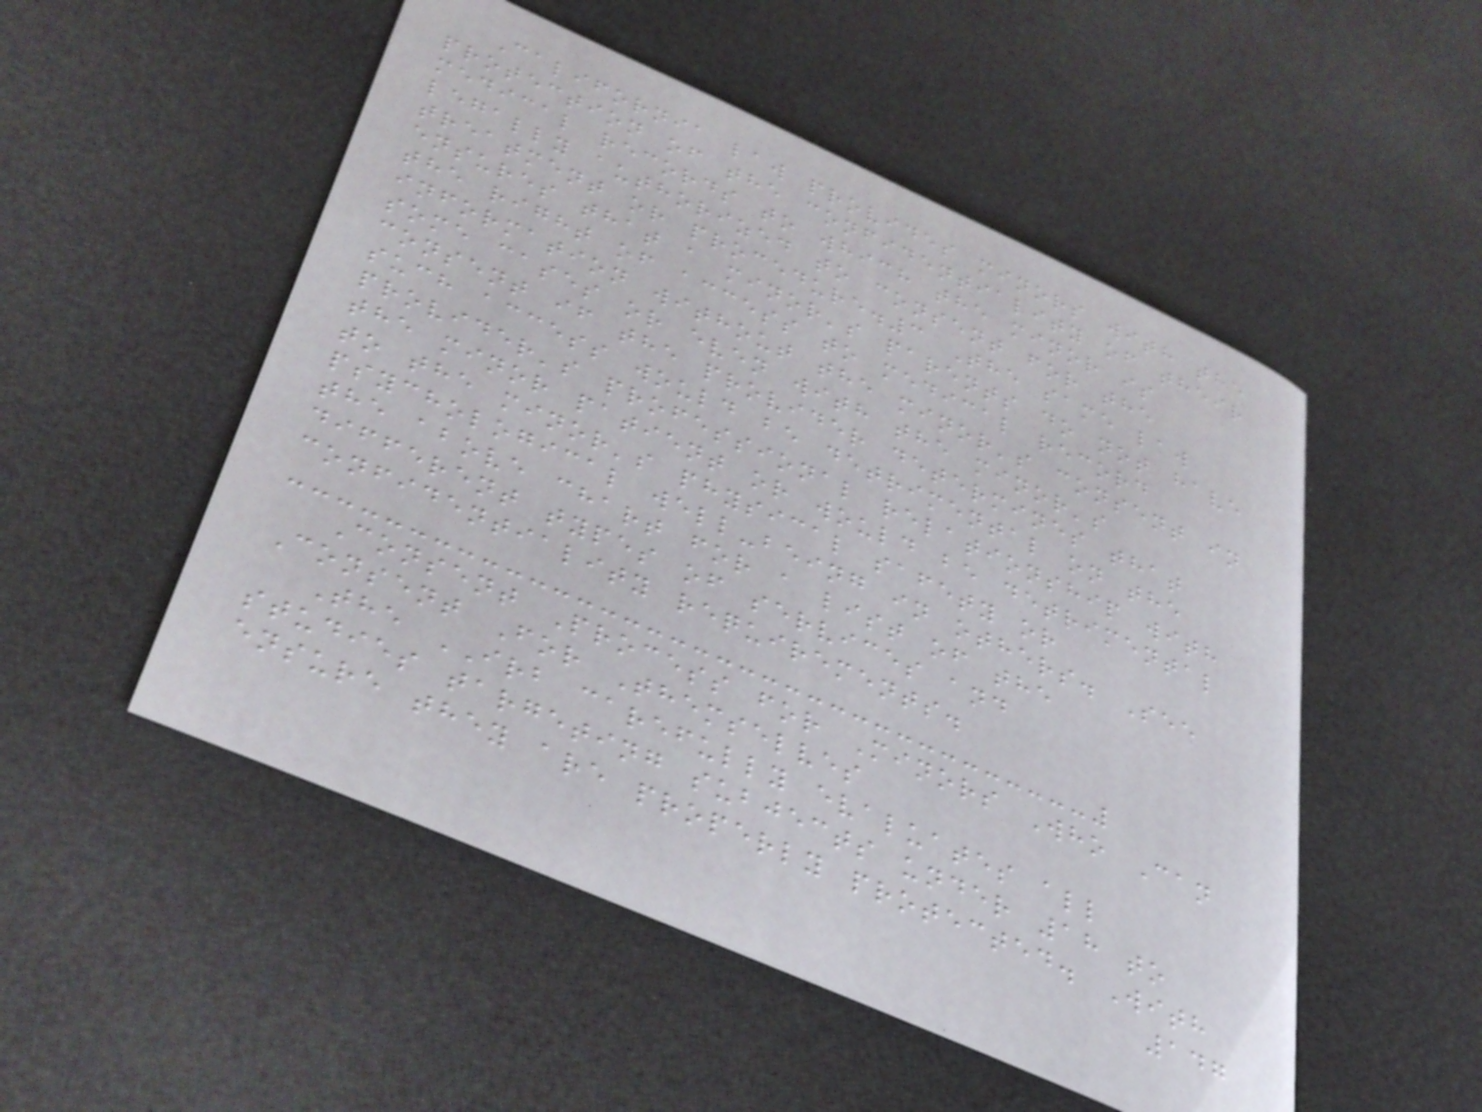California law provides minors with the
protection of the confidentiality of their
medical records to which the minor is
legally authorized to consent for the
treatment or procedure.3 The same law
ensures that a minor's parents do not have
the right of access to medical record
information without the minor's consent in
some cases or even with the minor's
consent if the provider determines that
such access would be detrimental on the
provider's professional relationship with
the minor patient or would be detrimental
to the minor's physical safety or
psychological well-being in others. See
the above chart for a list of the
different types of services and
confidentiality requirements.
Consent Process for Minors Who Can
Consent For Themselves
The IRB carefully evaluates all
studies targeting subjects under 18 to
ensure they are properly protected. With
147
